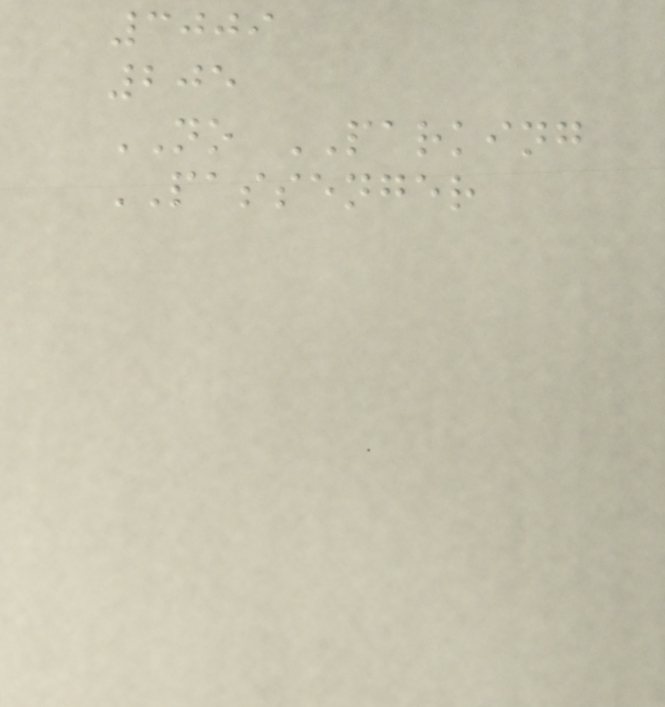3009
205
NO PARKING
PASSENGER
